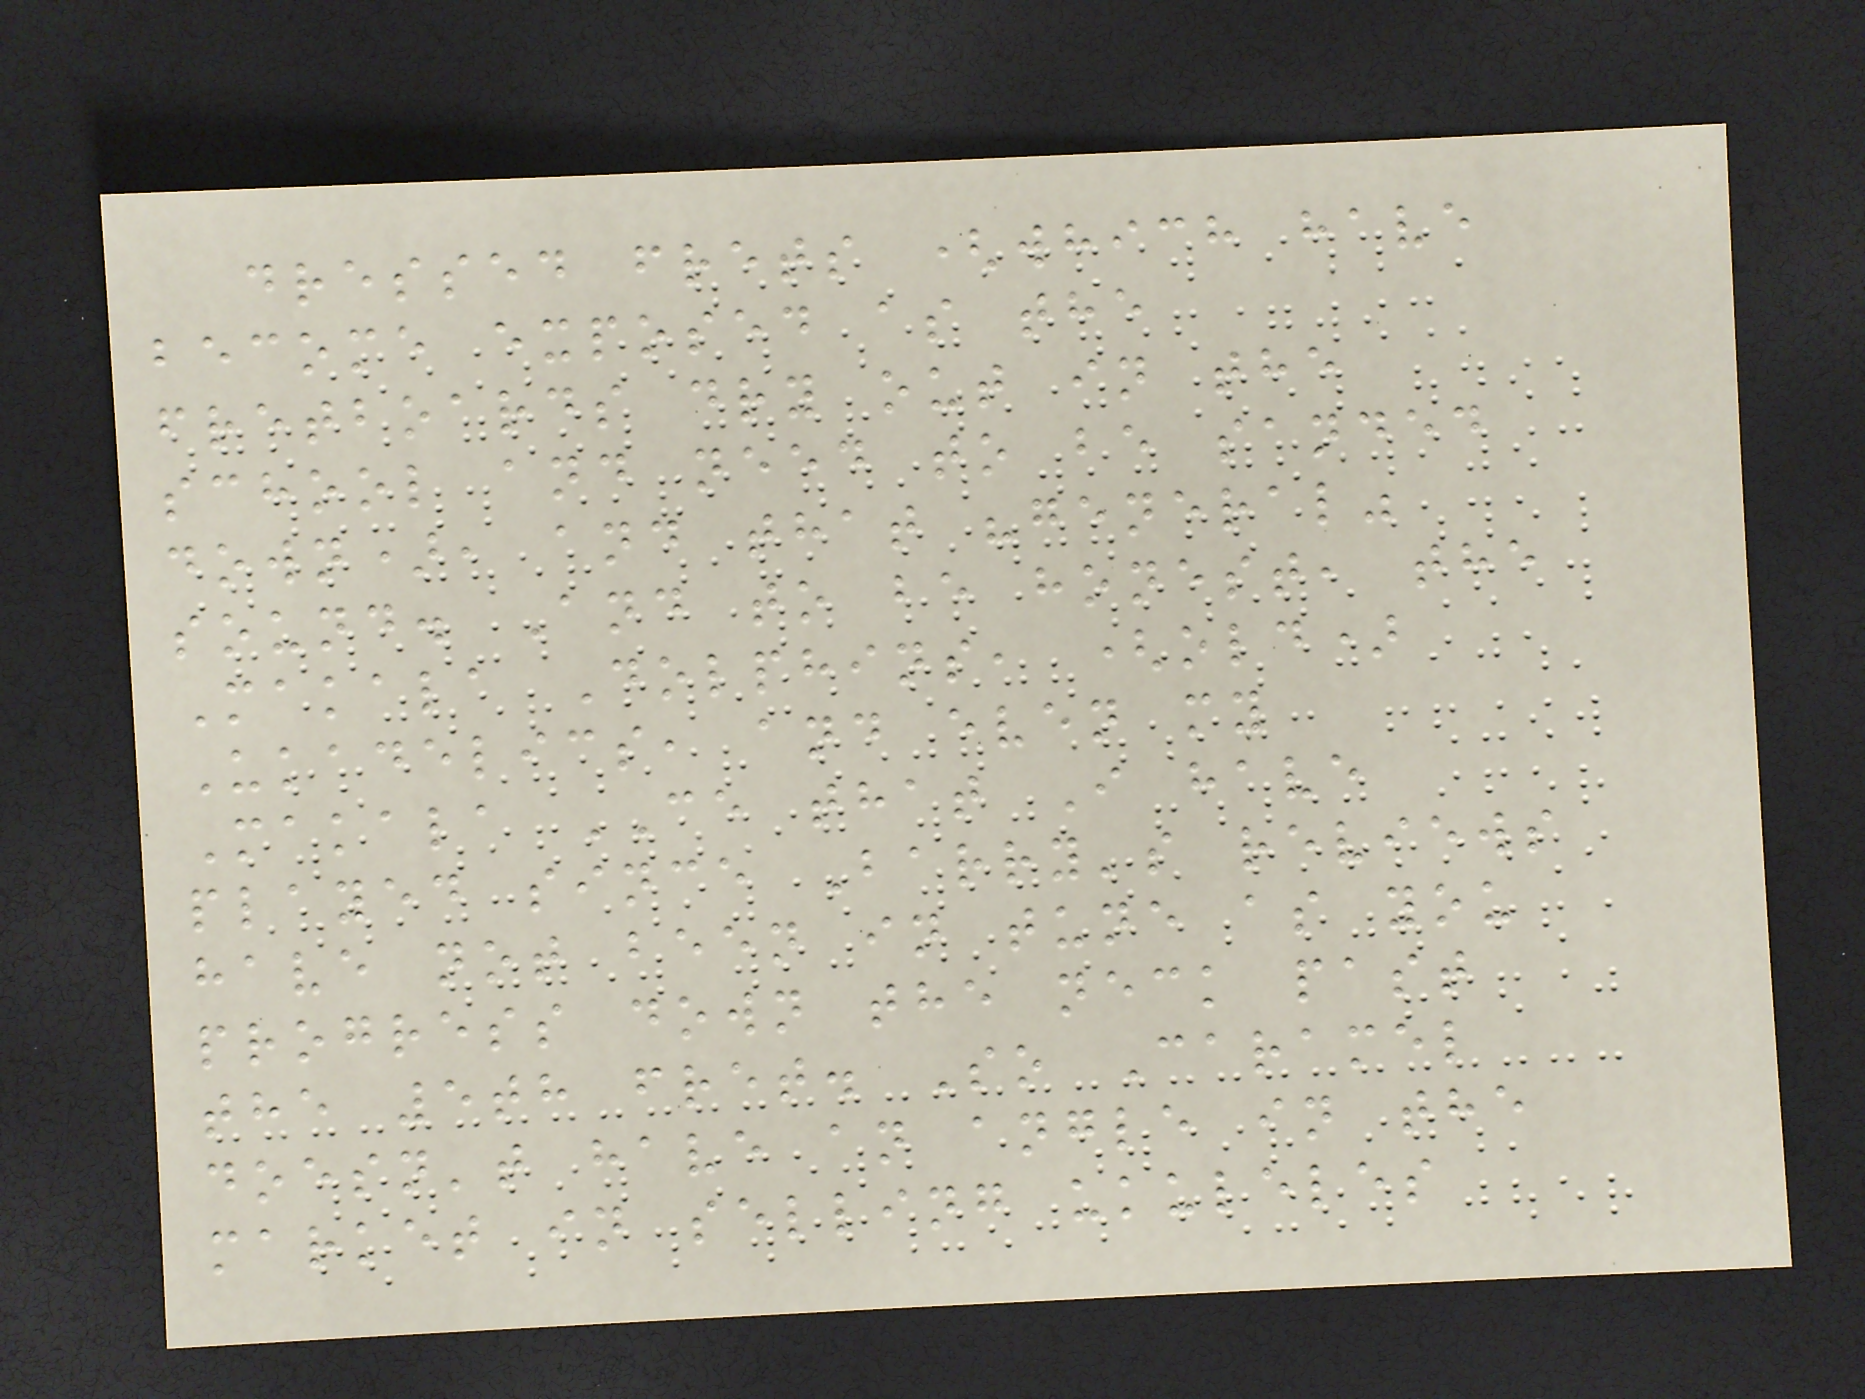dressed frets (which have
become exposed as the
fretboards dry out in the
school and need to be sanded
down), and that "general"
sound. And to be honest, the
Makala Dolphins, (old)
Ukadelics, and even my
Makala CE that I have
played since Barry's reviews
have not been in tune as you
progress down the neck past
the 5th fret. So Caramel
doesn't have an angle in the
market in selling ukuleles
